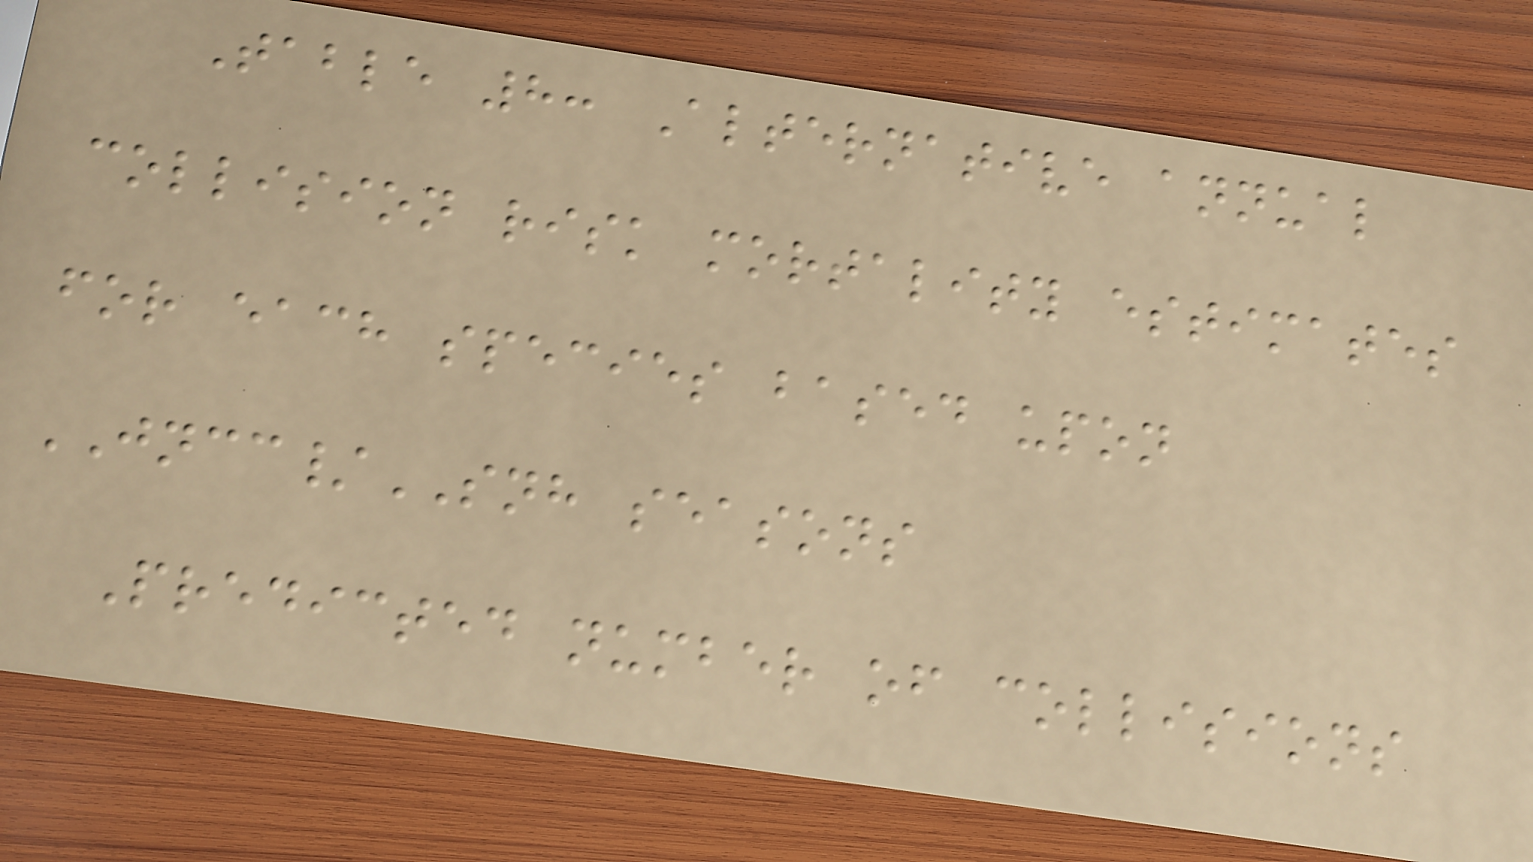Table 8: Alternative annual
collision risk mortality estimates
for each species based upon
JNCC/SNH seasons
Predicted number of collisions
